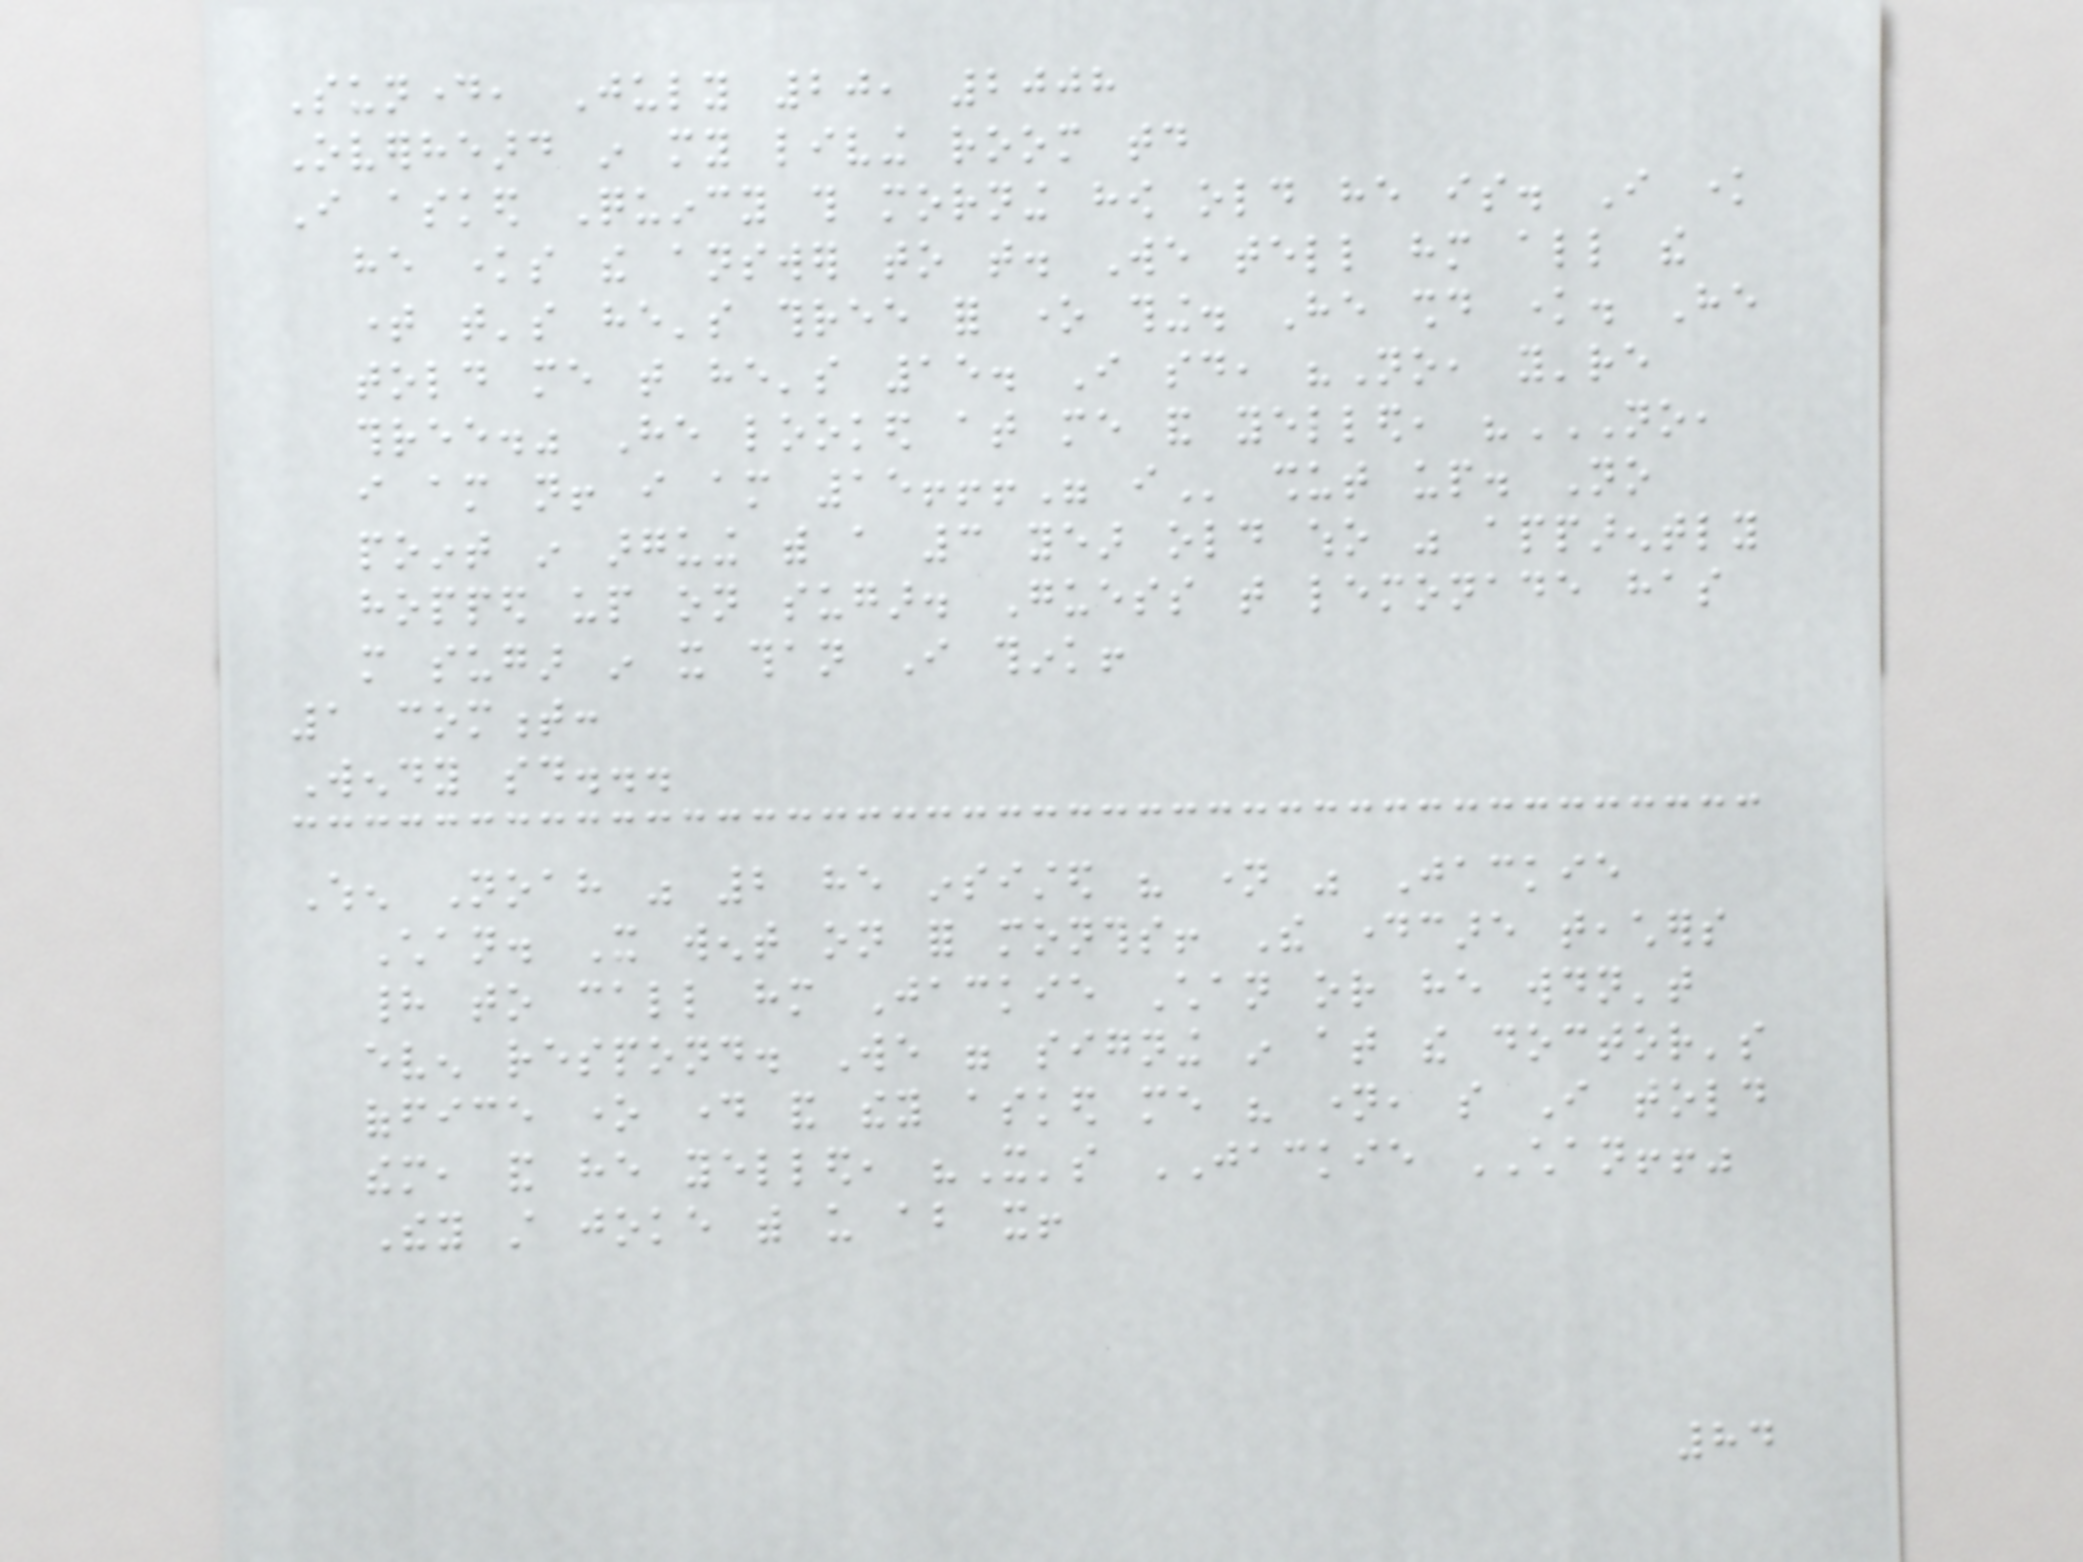Sunday, July 20, 2008
Overheard in my living room today
I asked Quincy this morning how old he is. I know
he knows the answer to that. We tell him all the
time that's he's three for one thing. He should know. He
told me that he's 15. I said, "No, you're
three." He looked at me and yelled, "NO,
I AM NOT! I AM 15!!!" I shut up. No
point in arguing with a 3 year old who was apparently
hopped up on sugar. Guess that lemonade has
more sugar in it than I think!
1 comment:
Wendy said...
When Noah was 2 he insisted his name was Jackie
Chan. It went on for months! The daycare teachers
had to call him Jackie Chan or he wouldn't
even respond. We were signing in at the doctor's
office one day and they asked me his name, so I told
them, and he yelled, "It's JACKIE CHAN!!"
They still joke with us about it!
84
